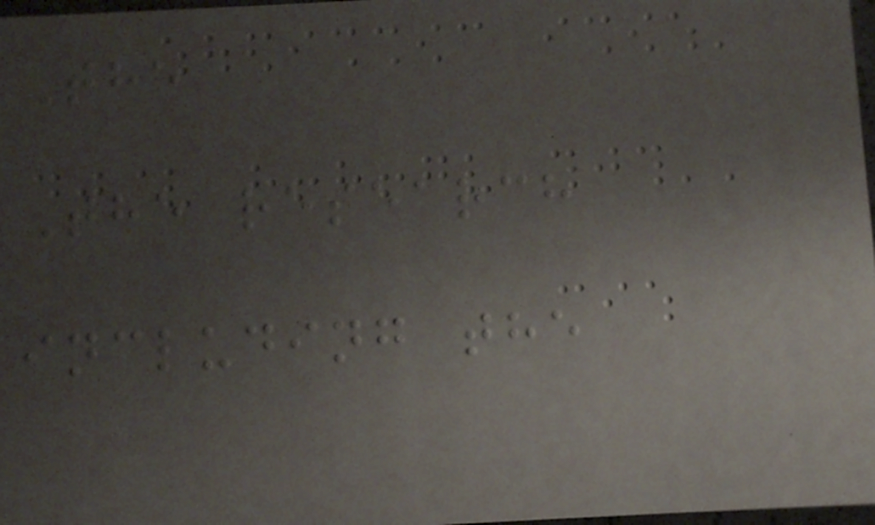The
The research
including the
